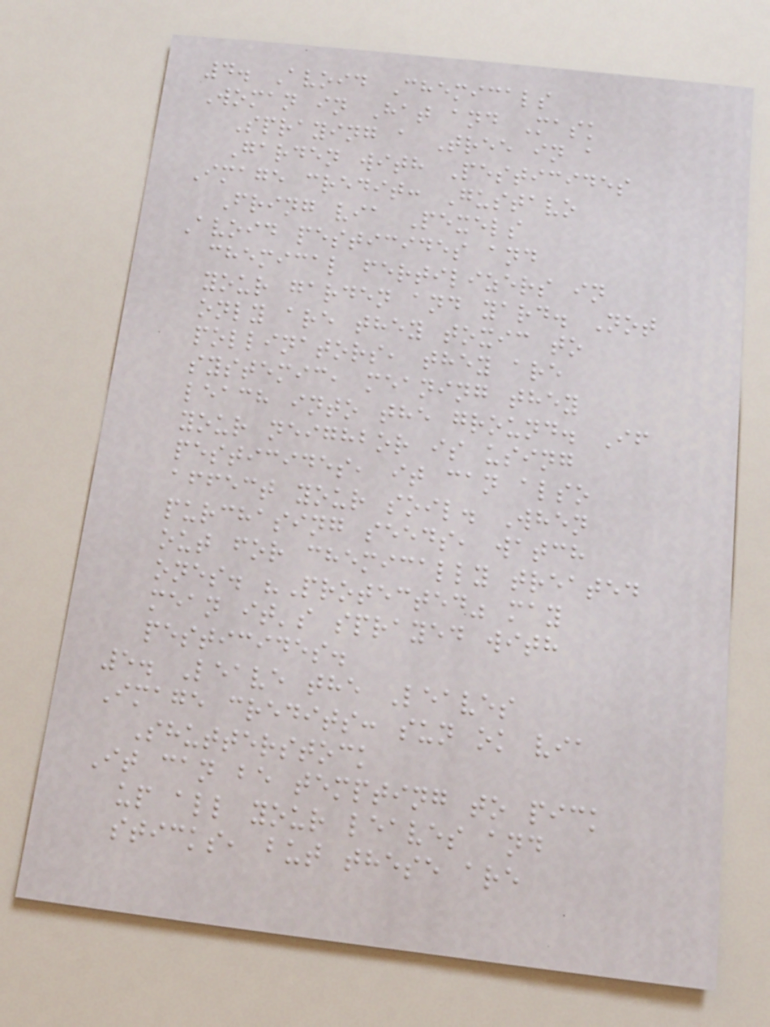4. Avoid Chemicals
Woman in Hat and Mask
Spraying a Tree in a
Garden with Pesticides
Image credit: Gustavo
Fring via Pexels
Avoid pesticides and
chemical fertilizers in
your garden and yard. Not
only are they toxic to
pollinators, they are
systemic, meaning they
leach into the ground. If
your neighbor is using
pesticides, it can also
affect your soil. When
purchasing seeds, watch
out for chemically treated
ones. "Protected" may
mean it's sprayed with
pesticides.
5. Leave the Leaves
Image credits: sun ok via
Shutterstock
It can be tempting to pick
up all your leaves and
sticks, but these are
